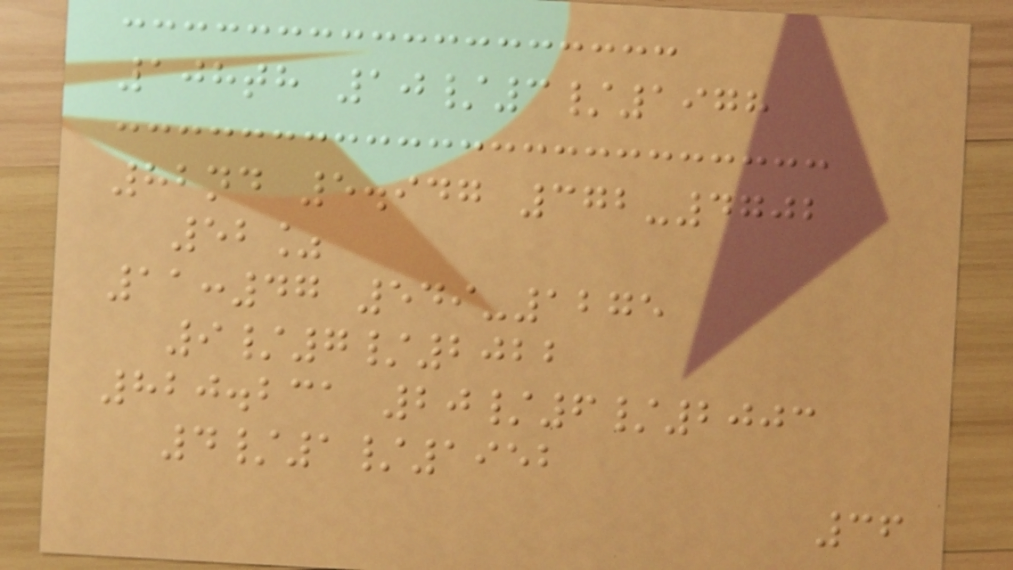108th 10/3/1978
82nd 5.947 372-4702
52%
11:47 549-1275
9/7/2022
820.231 20/6/2003
4/1/1952
36
